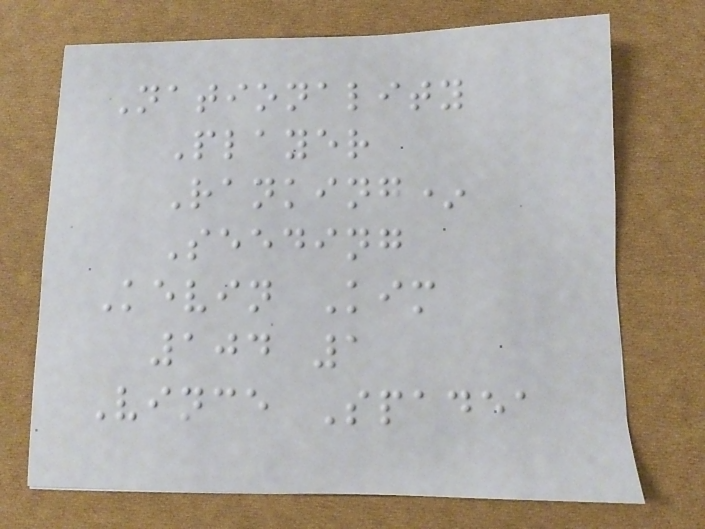Nationality
Player
Ranking*
Seeding
Kevin Kim
104 1
Vince Spadea
